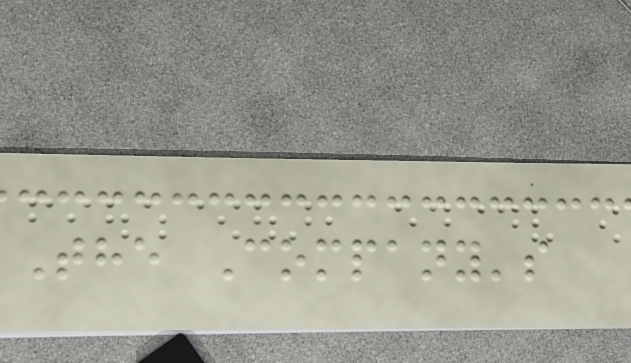The Company's
